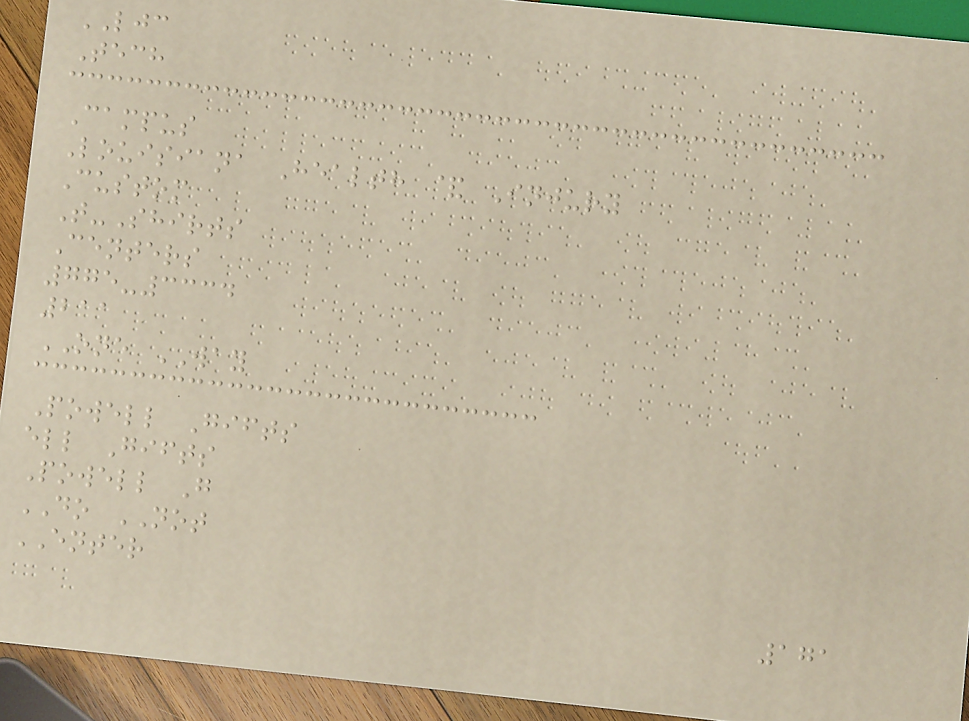LJC
Tech
Campus
Louisiana Health & Injury
Custom
T-Shirts
Centers
775-3334
211
ONE WAY
Powell Gifts
ell Gifts
Powell G
DO NOT
ENTER
171
